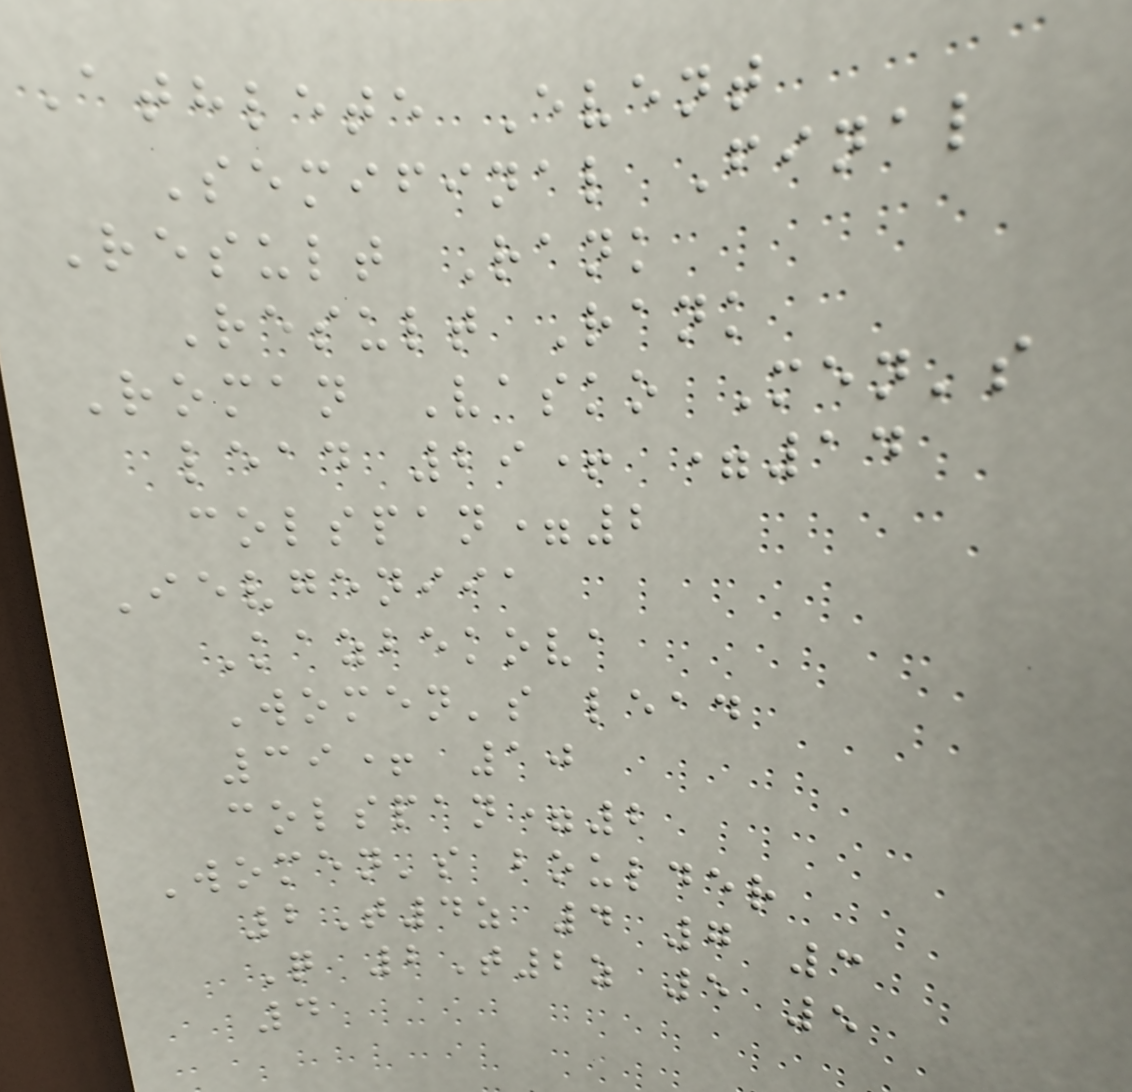Athlete Event
Semifinal Final
Result Rank
Result Rank
Roman Vasko Men's
lead 29+ =14
colspan=2
Ievgeniia
Kazbekova
Women's lead
39+ 10
colspan=2
Women's boulder
2T4z 4 7 3
Q 2T2z 5 5
4
